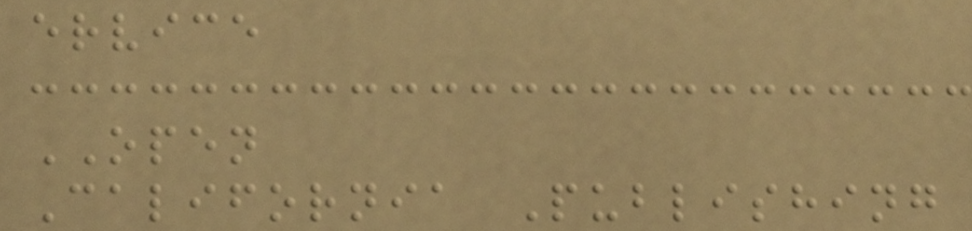ervice
OPEN
California Publishing
